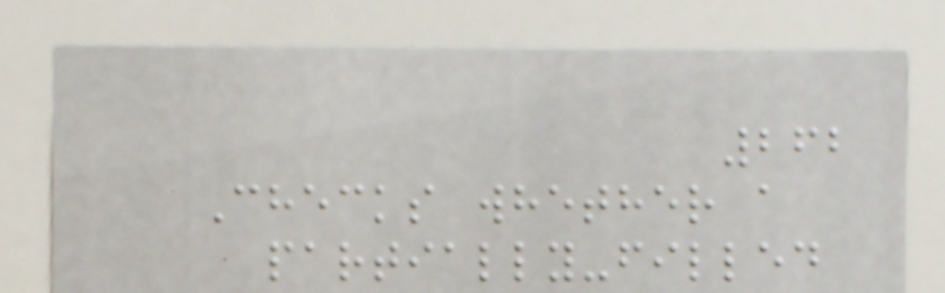262
Checks whether a
partially-filled
